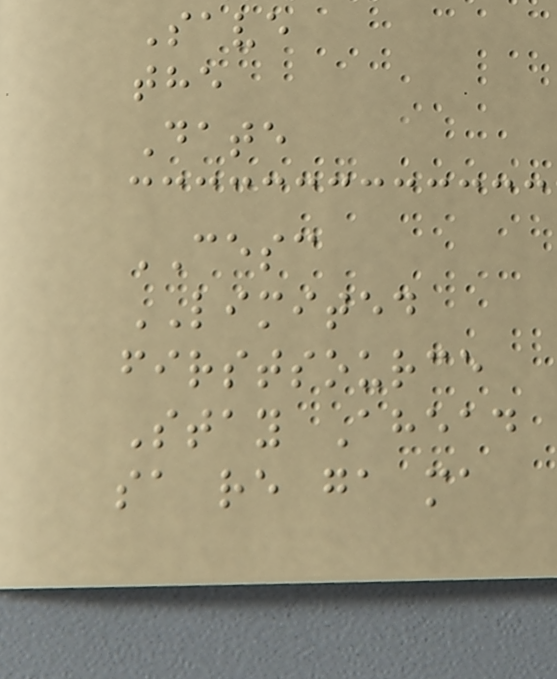Save
the
Date
CESC
LIMITED
firstsource
Stay Ahead
sa re ga ma
